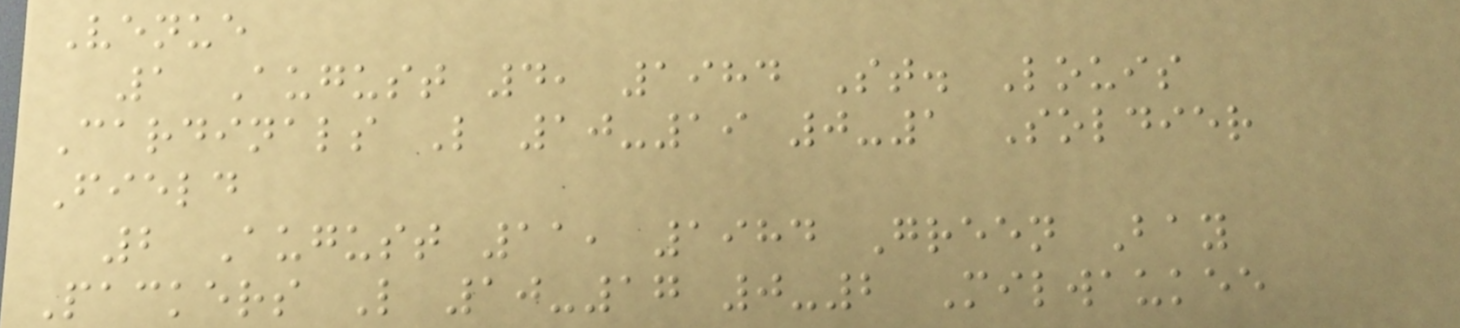Venue
1 August 4, 1984 St. Louis
Cardinals L 10-19 0-1 Soldier
Field
2 August 11, 1984 Green Bay
Packers L 10-17 0-2 Milwaukee
